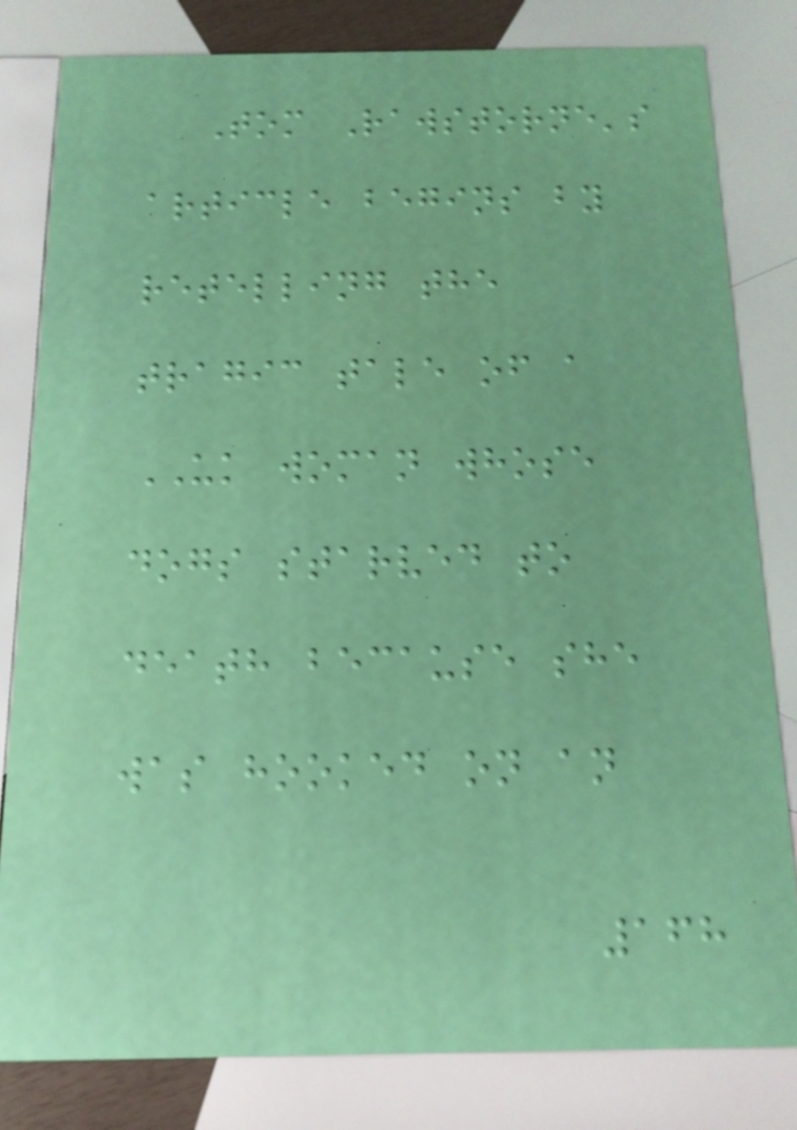Tom Rawstorne's
article begins by
retelling the
tragic tale of a
UK woman whose
dogs starved to
death because she
was hooked on an
168
